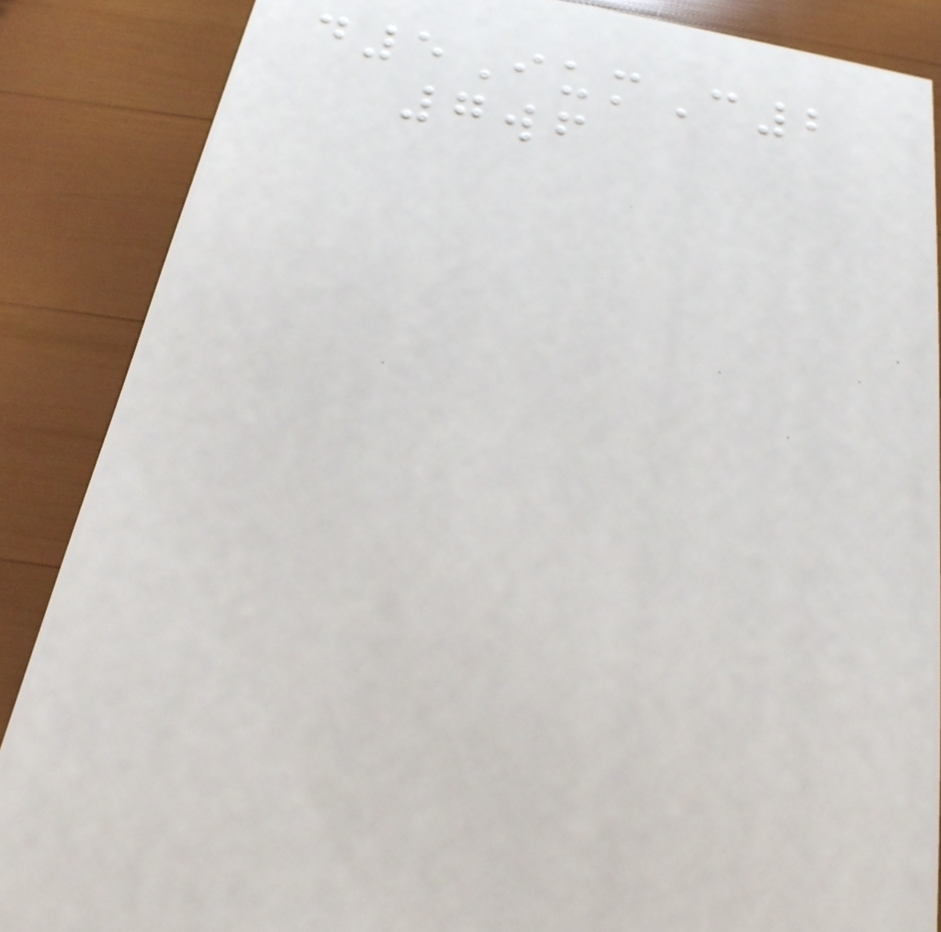d5IumC2
7wf
